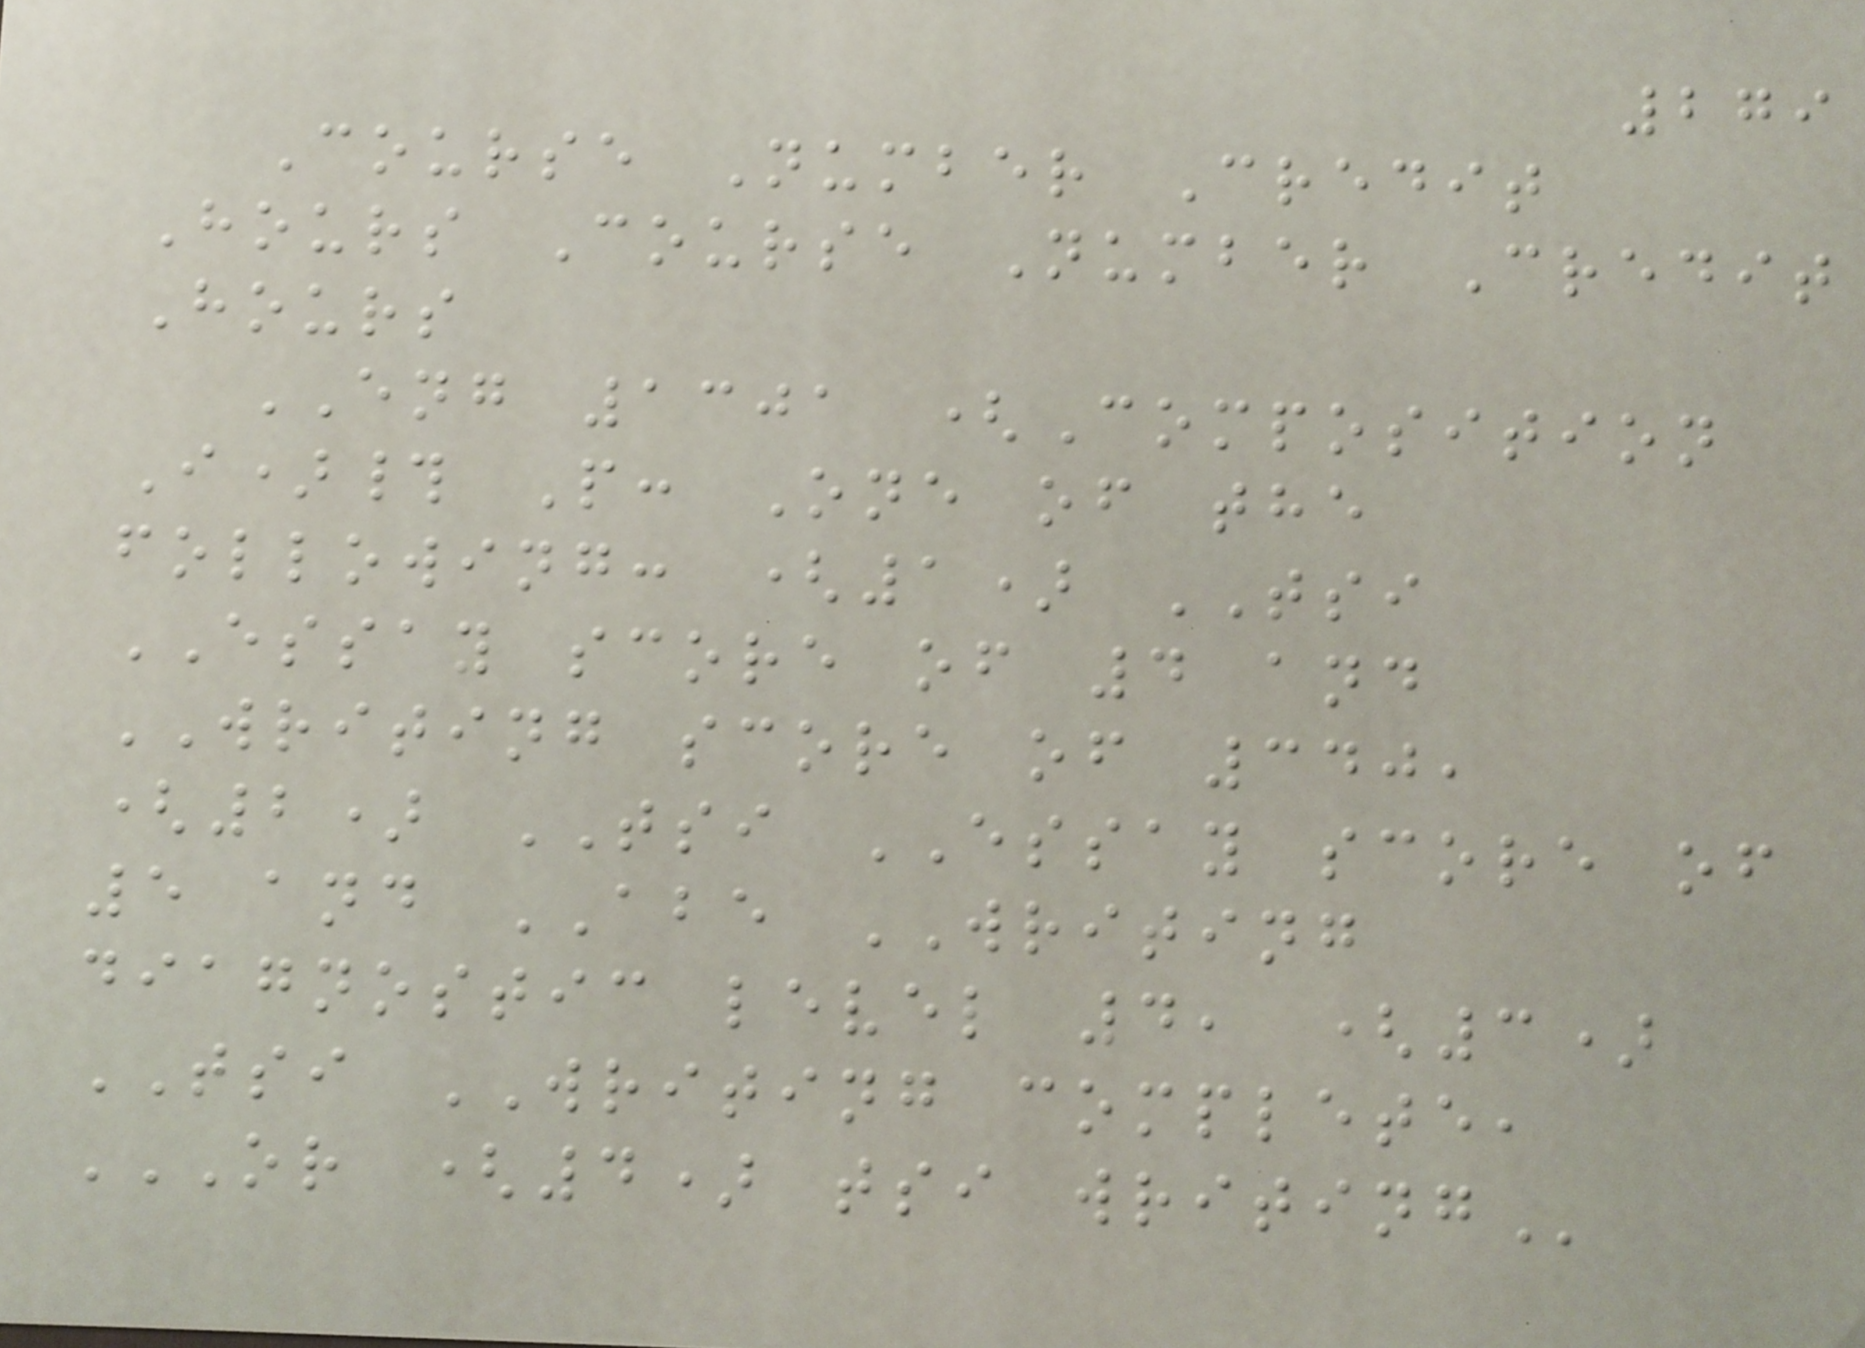279
Course Number Credit
Hours Course Number Credit
Hours
ENG 1301 (Composition
I)# P: One of the
following: (1) TSI
ESSAY score of 4 and
WRITING score of 340,
(2) TSI ESSAY score of
5 and ABE WRITING
diagnostic level 4, (3)
TSI WRITING complete,
OR (4) TSI WRITING
